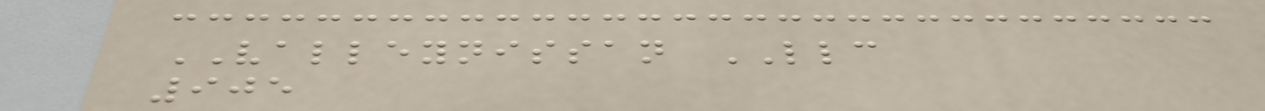VALLEYNISSAN LLC
905
